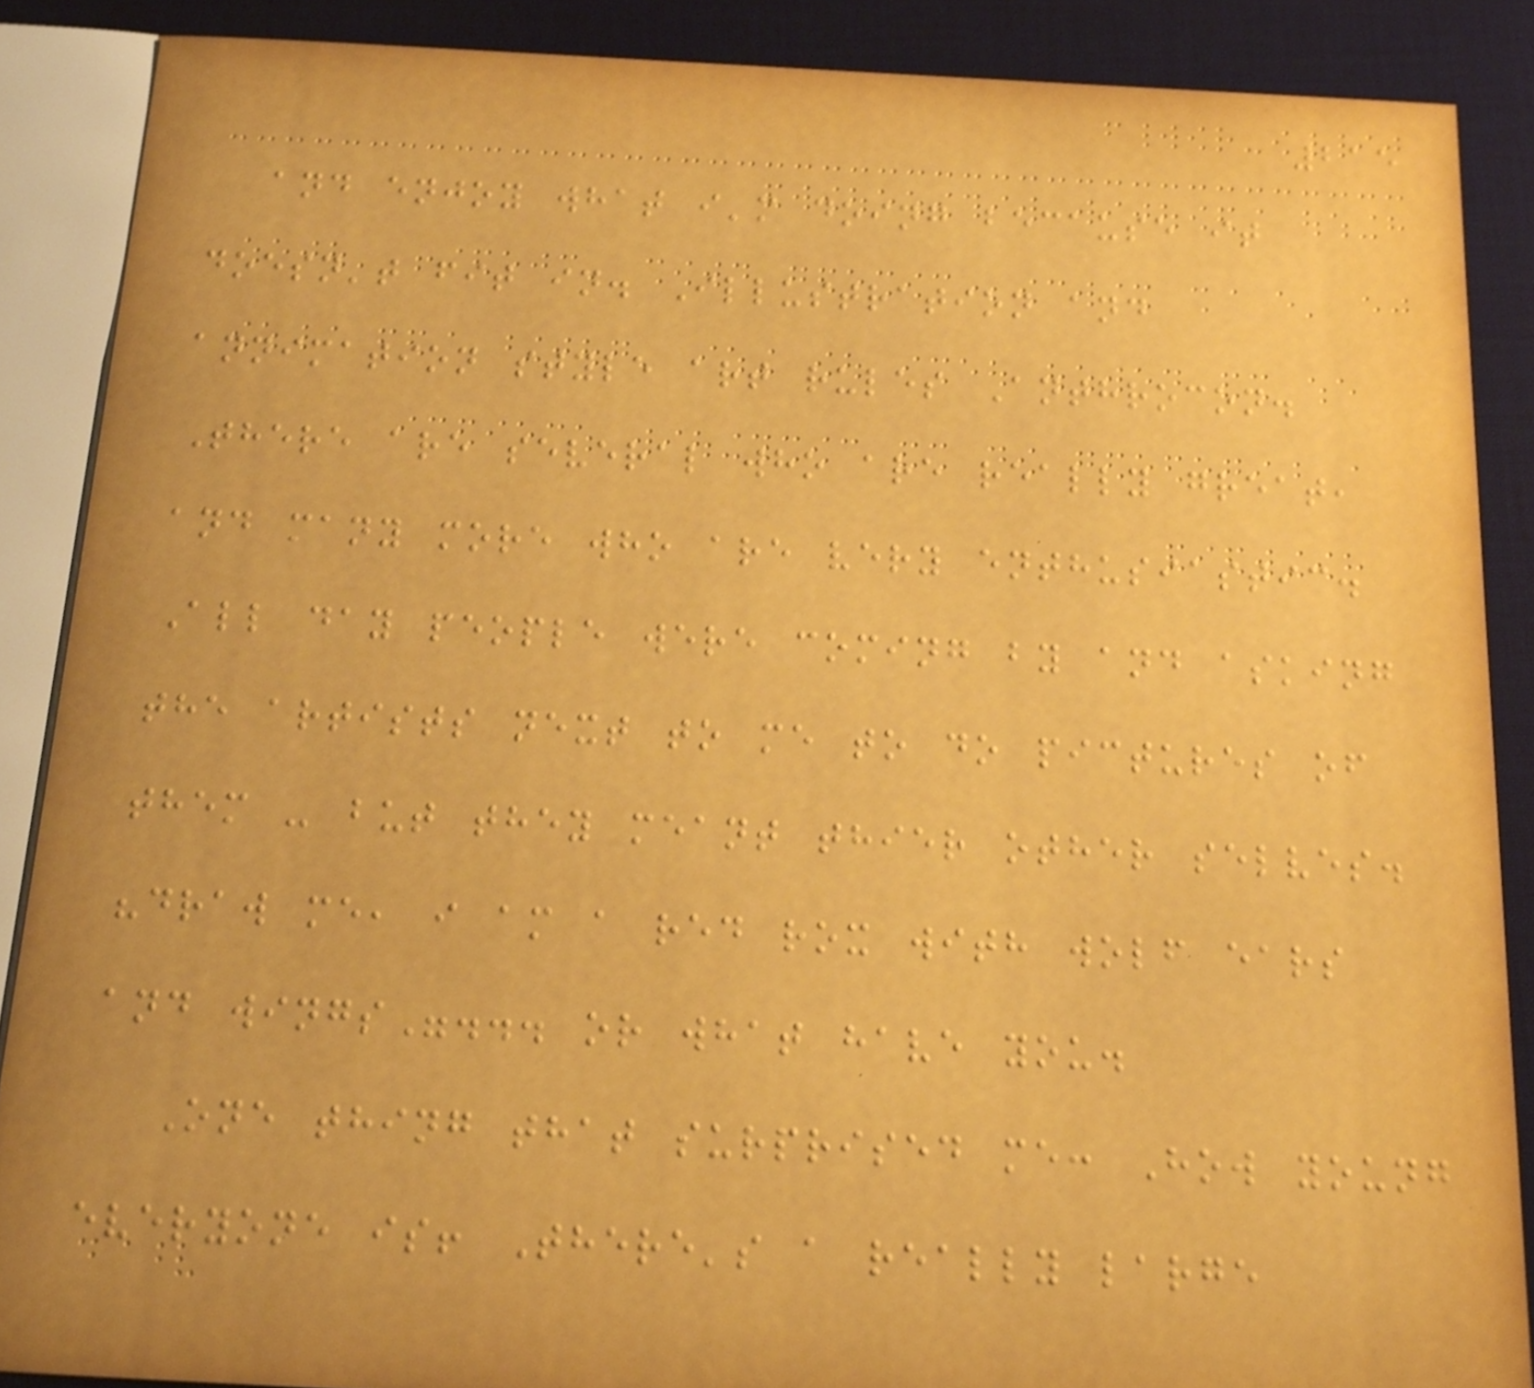215
and enjoy what i'm doing because it
doesn't fit in. Illustration and
annimation style art rules Anthrocon.
There are several who are really great,
and many more who are very enthusiastic.
All day people were coming by and asking
the artists next to me to do pictures of
them - but they meant thier other selves.
"draw me, i am a red rox with wolf ears
and wings"... or what have you.
One thing that surprised me: How young
everyone is! There's a really large
